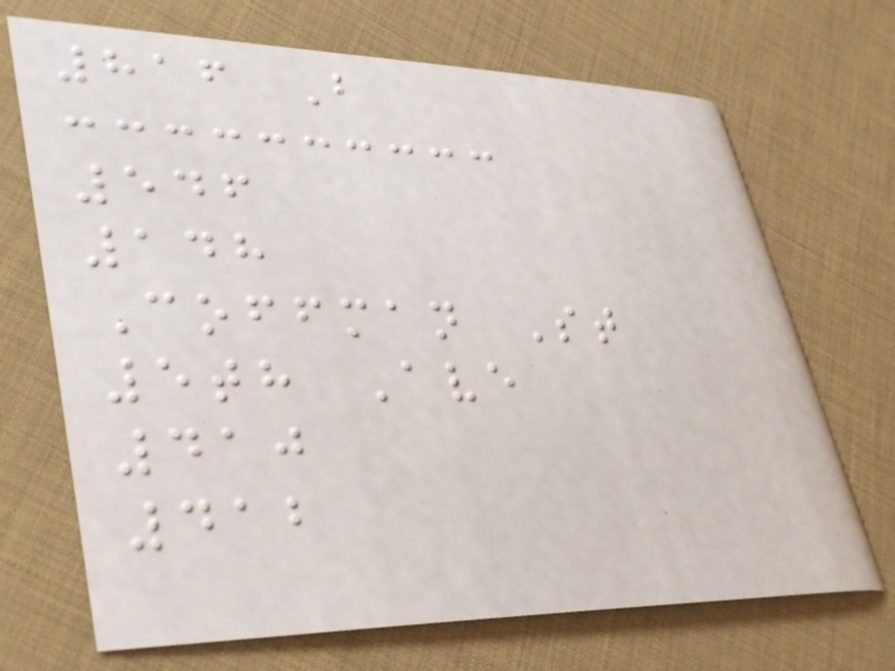816 B
546
148
Coffman St
5th Ave
410
412
